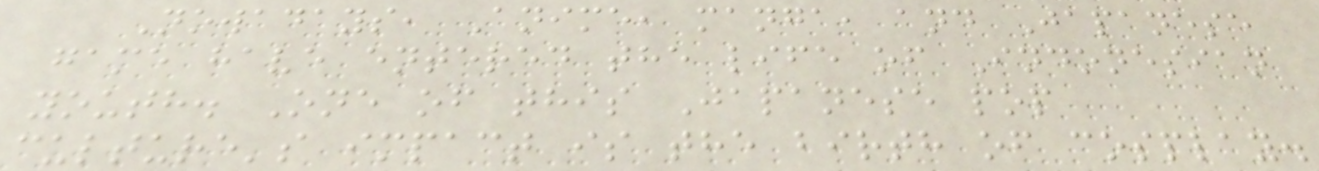Nowadays, Anime, manga, and Japanese
game have entered the life of Indonesian
youth. One of this Japanese pop
culture's impact is the birth of cosplay.
